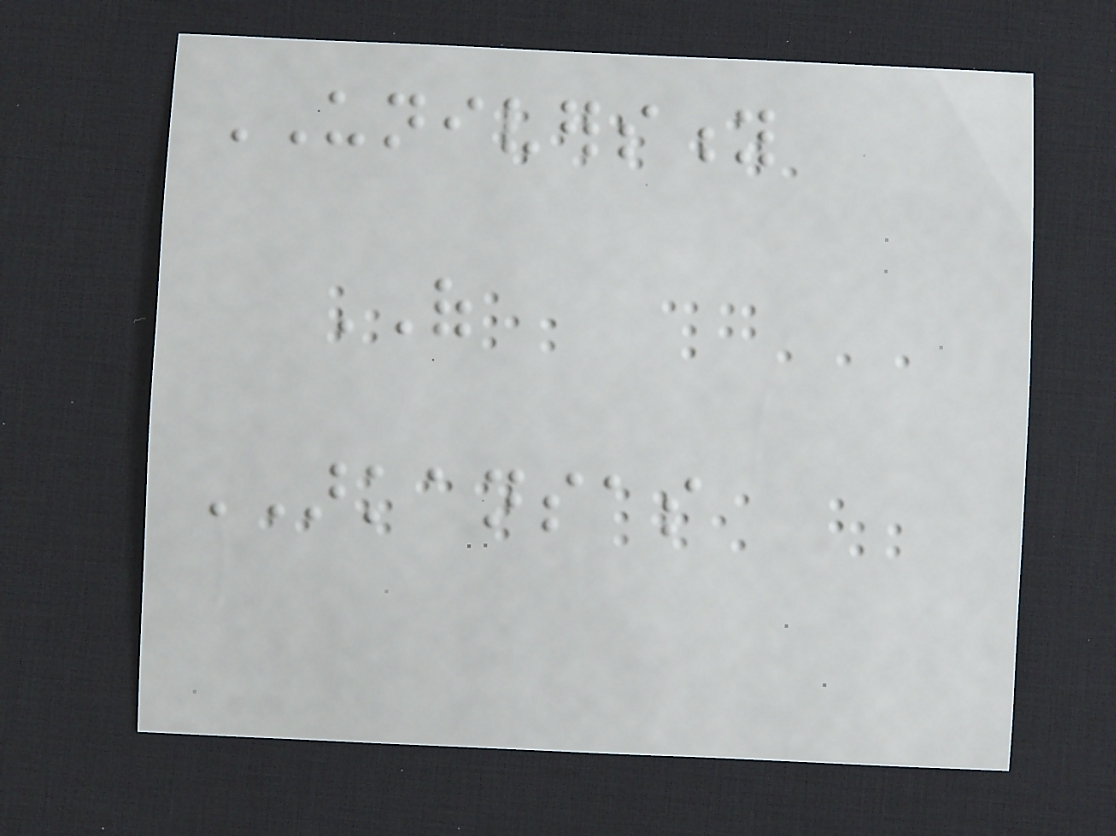UNIVERSITY
OF
ARKANSAS
